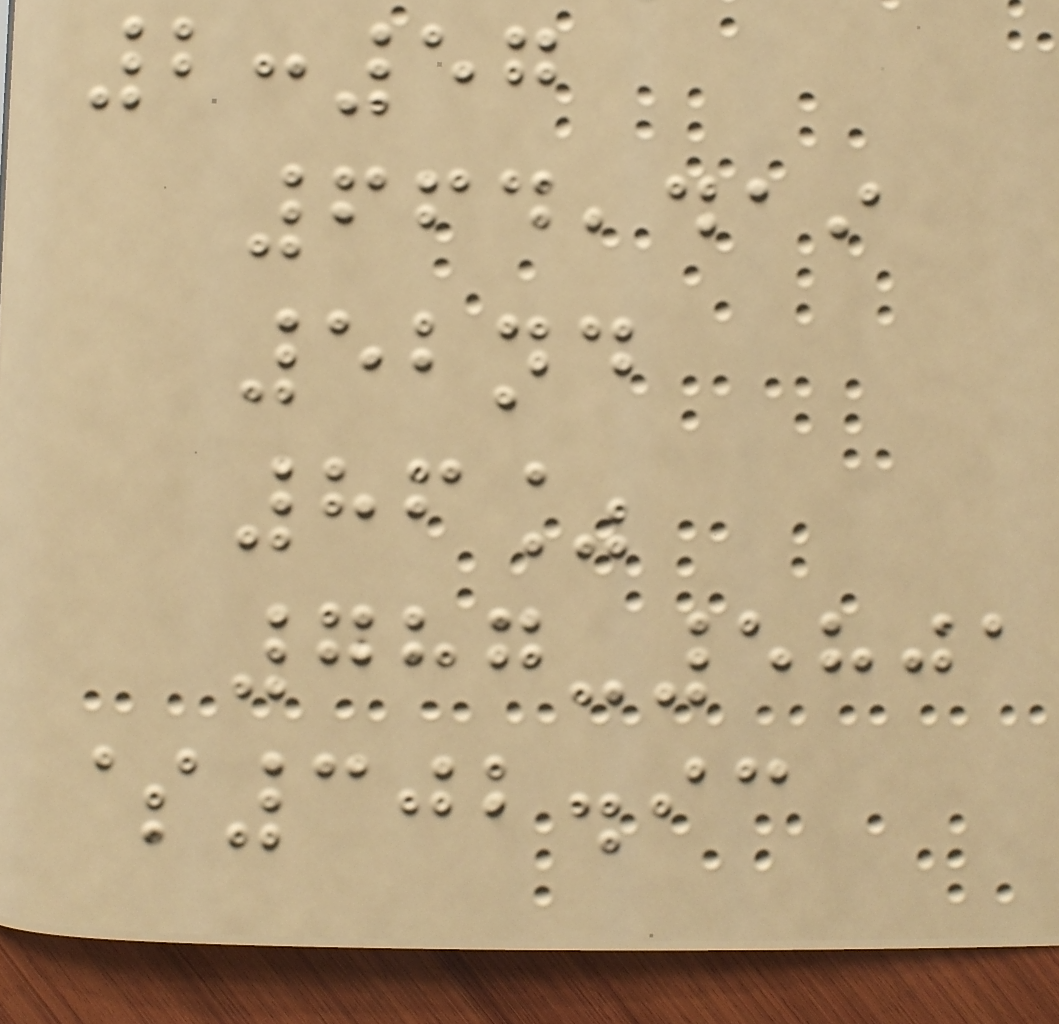2:57
664,419
52nd
86%
787-5801
$302.93
